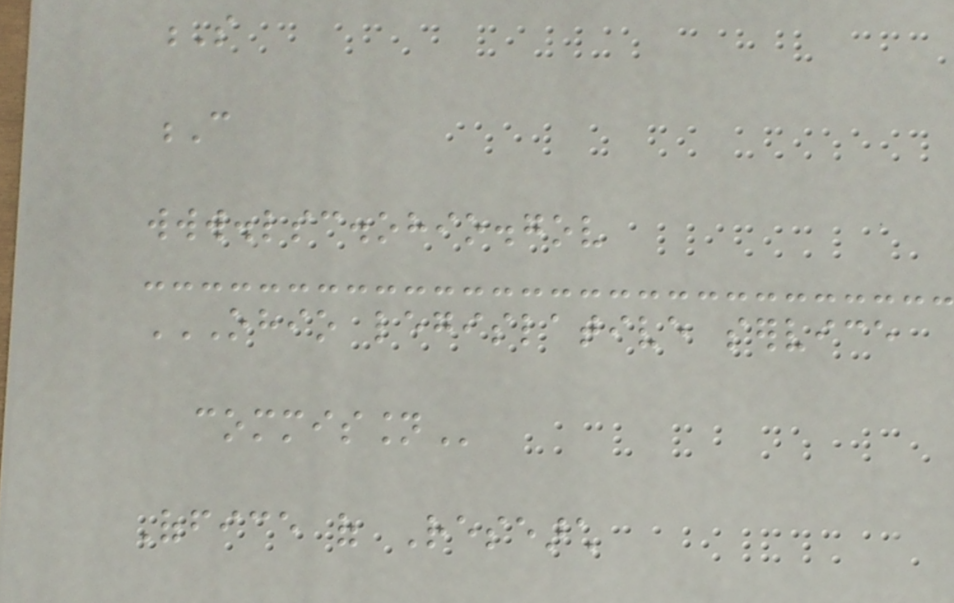S
C
www.lsc.ohio.gov
OHIO LEGISLATIVE SERVICE
COMMISSION
Office of Research
